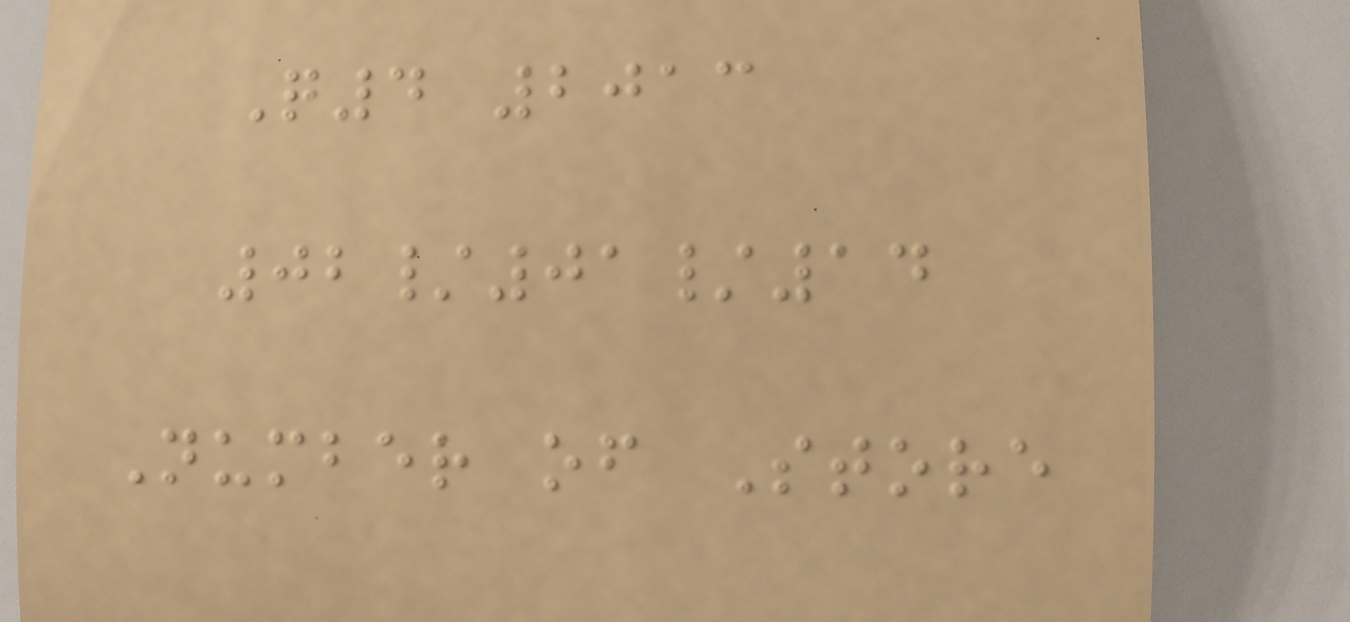Q4 2013
02/01/14
Number of Store
